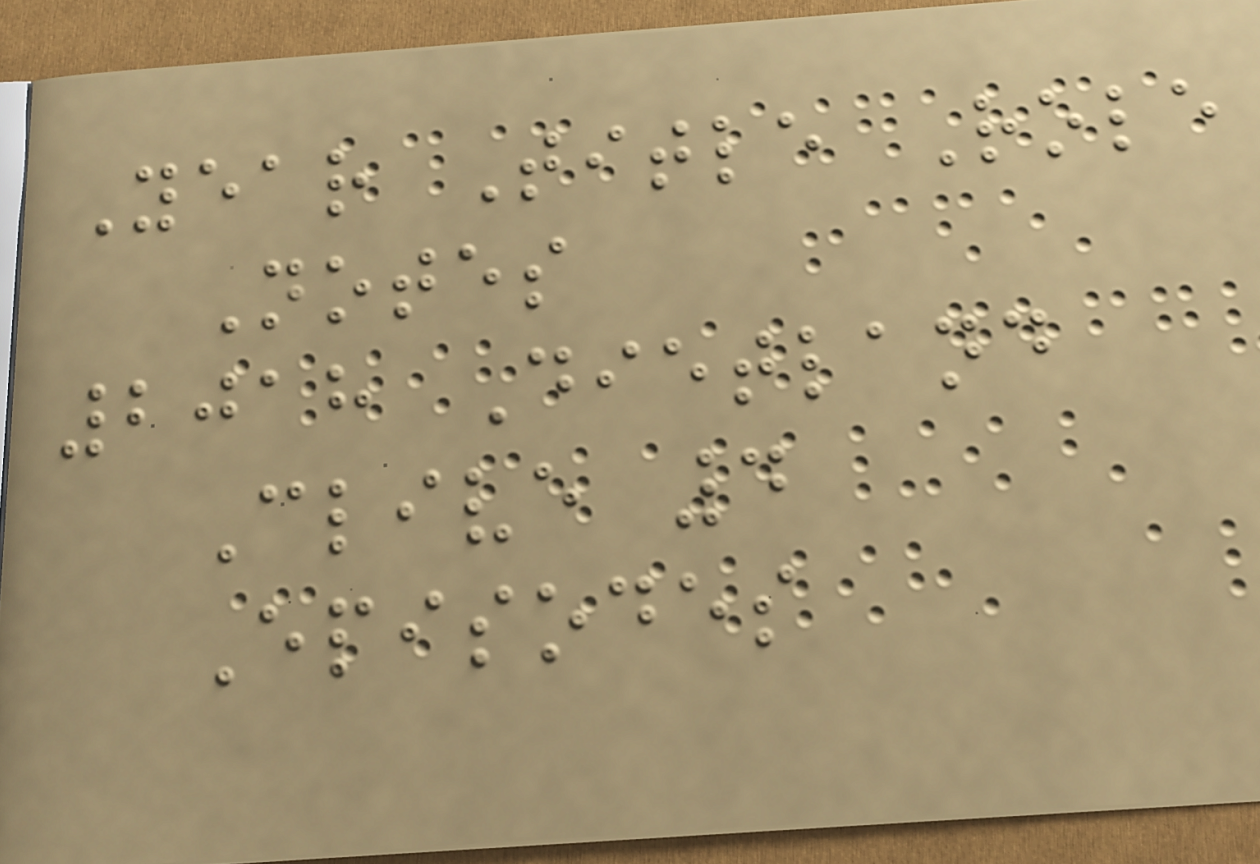Year Title Role
Notes
2018 Dietland
Clive 4
Episodes
